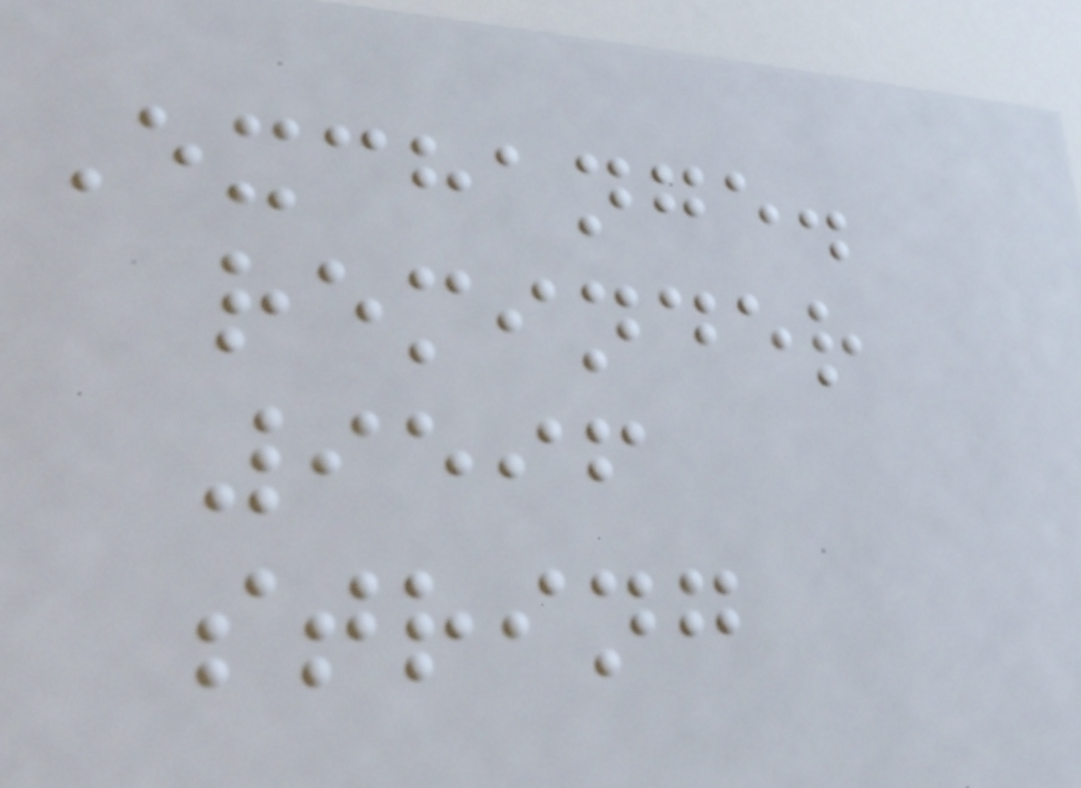Exchange.
reminder
9596
string
